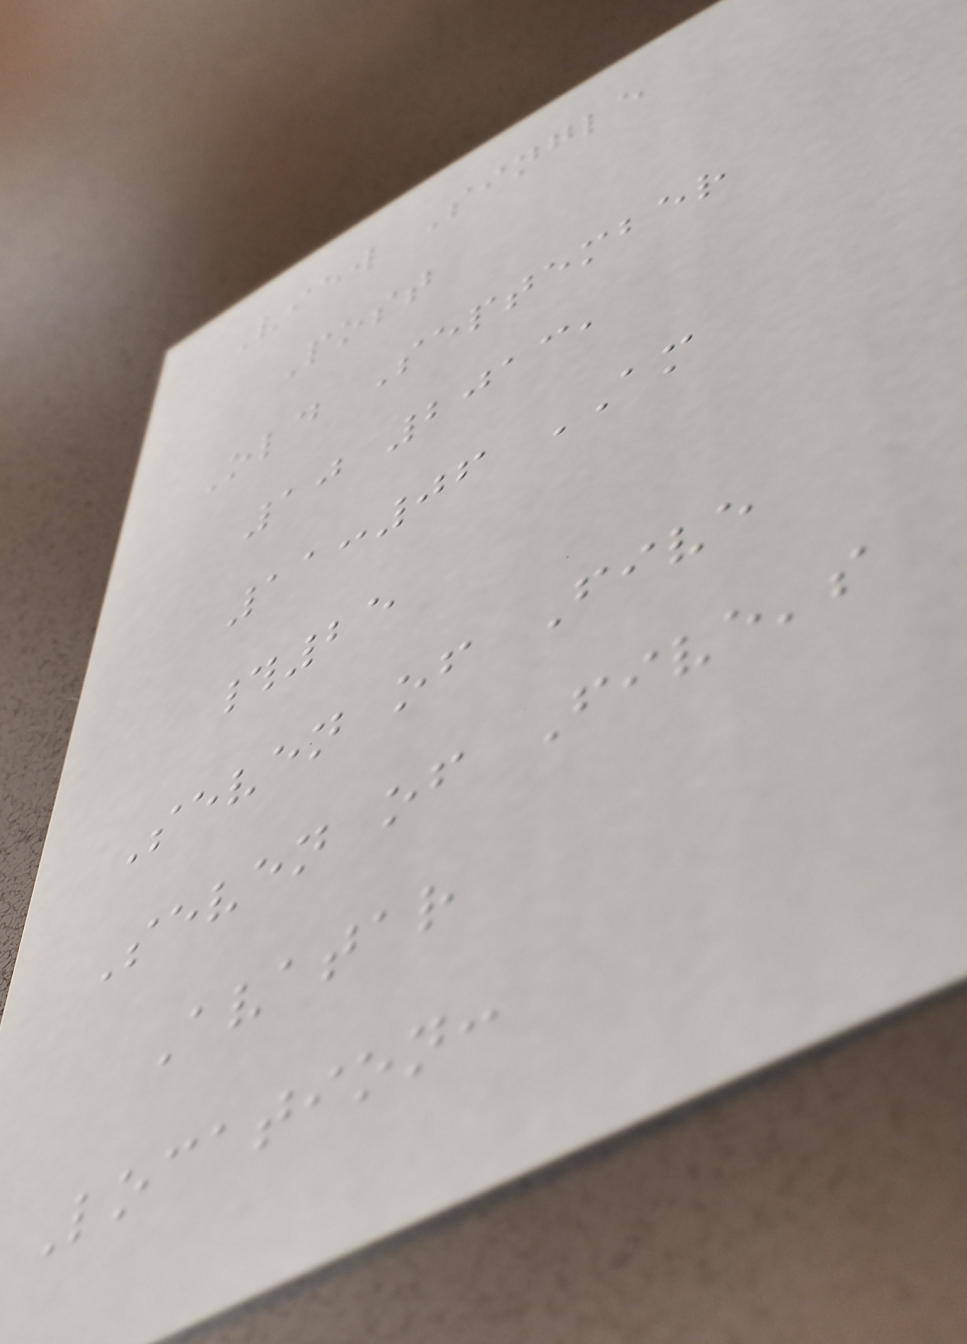View Single
Post
Old September
10 2013,
11:06 AM
#25
Seven of Five
Seven of Five's
Avatar
Location:
